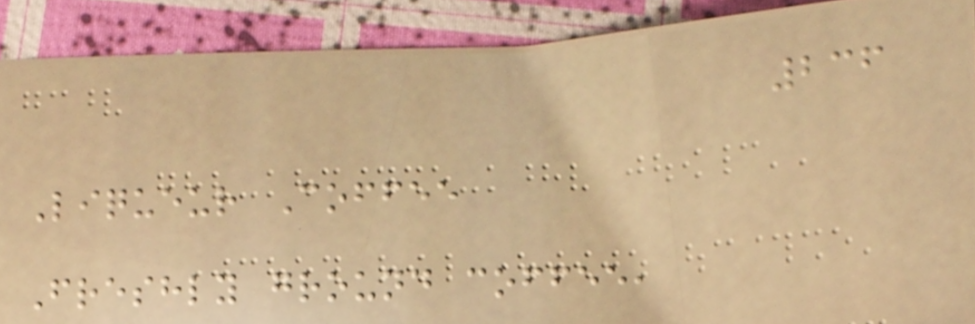236
Liqueur Coffee
Freshly ground coffee,
